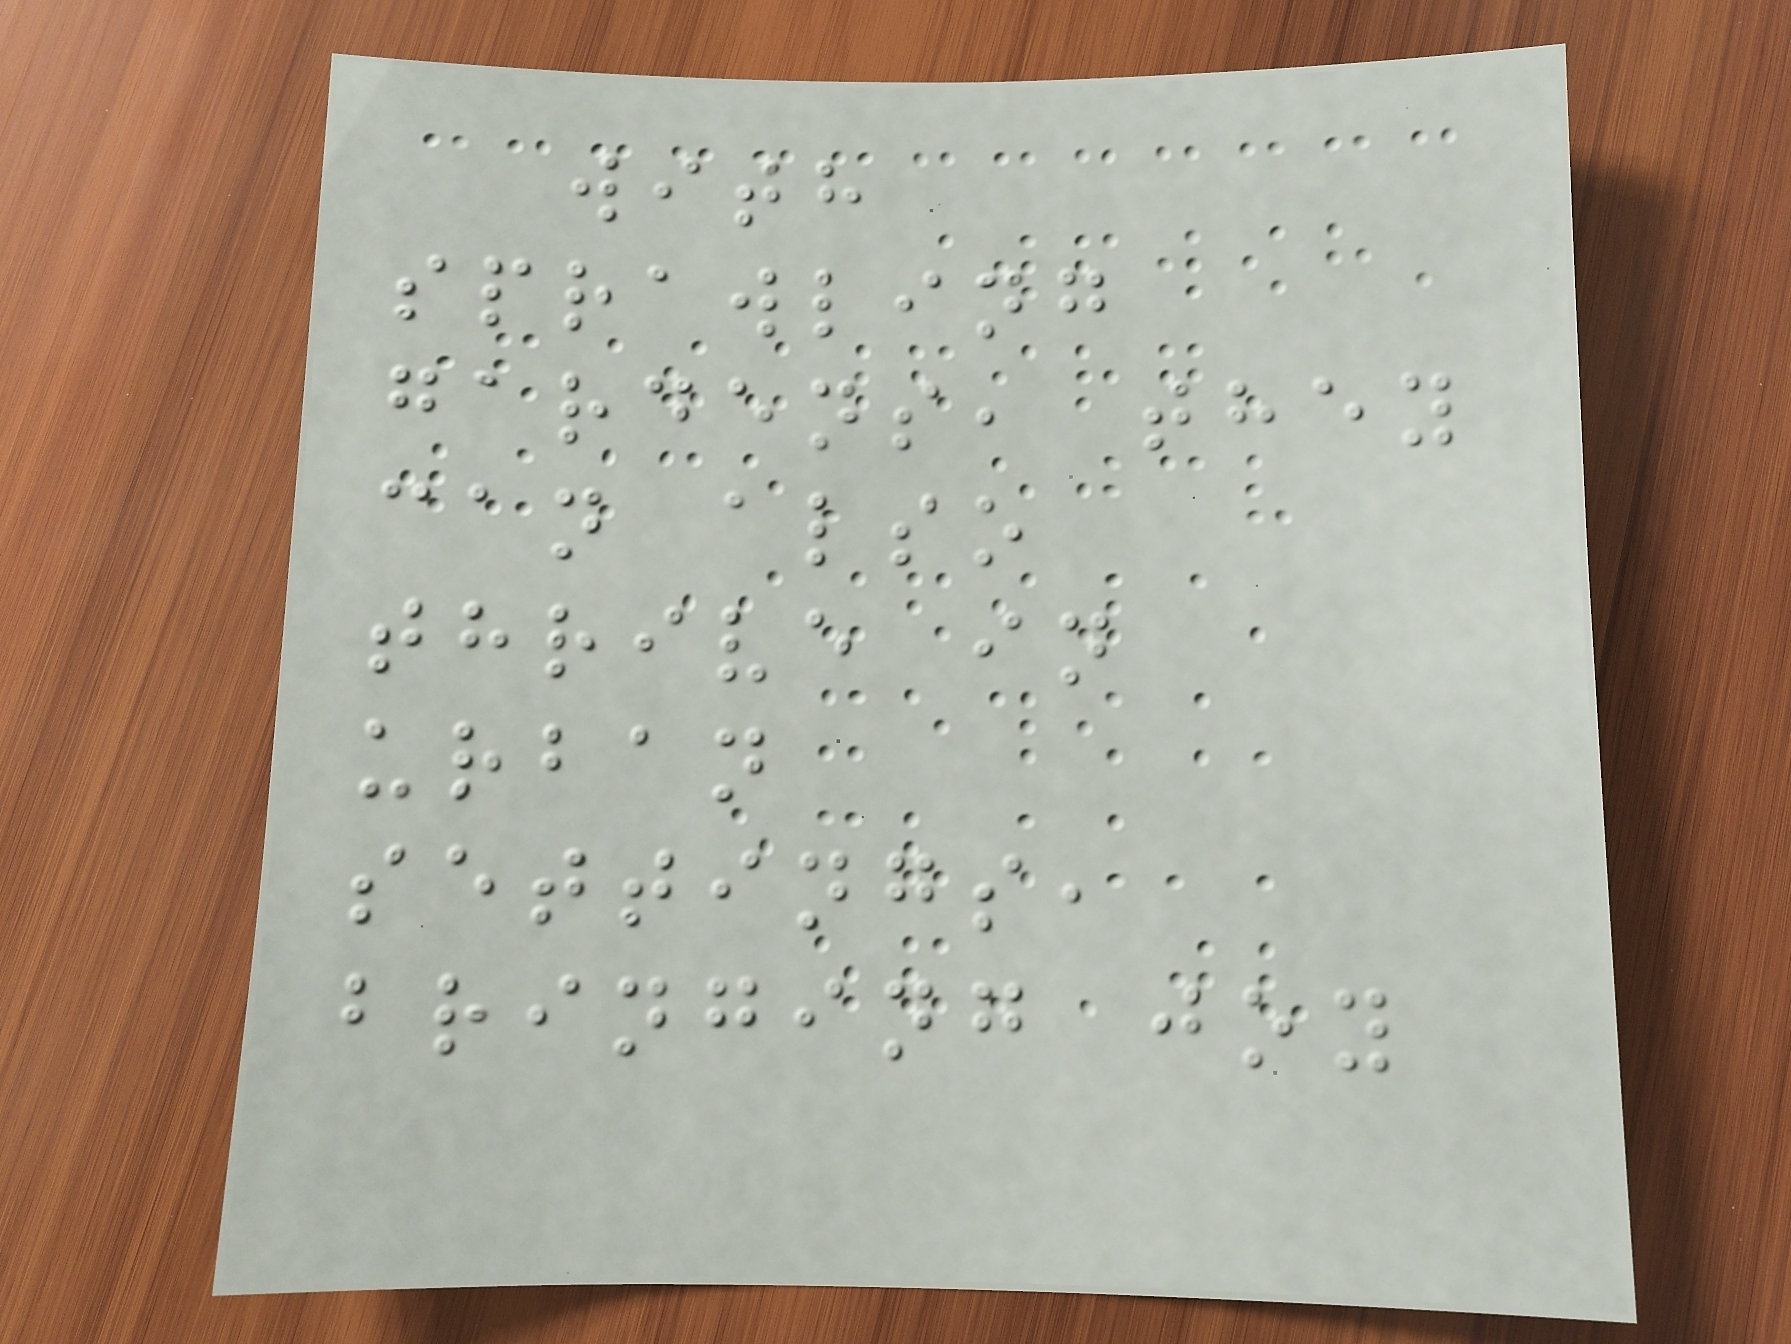with
sprawling
gardens, they
can also
thrive in
urban
settings,
bringing joy
